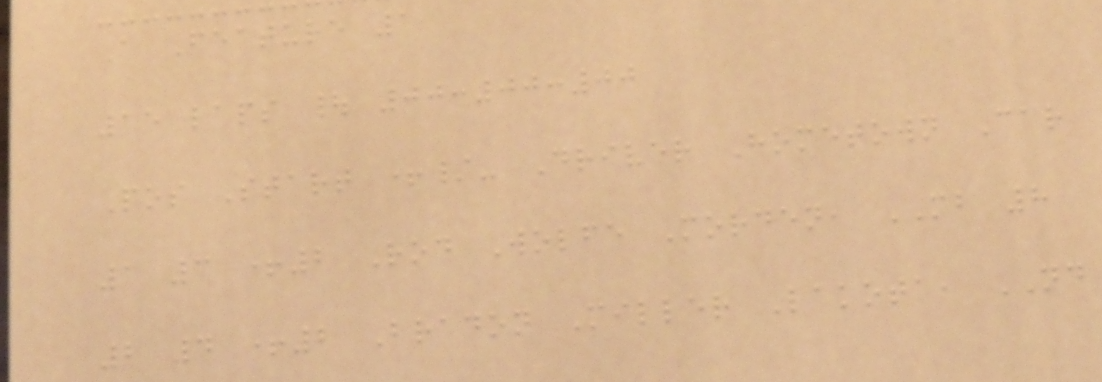A Feature 1
15 laps | 00:00:00
Pos Start +/- Driver Hometown Car
1 3 +2 Rod Wolfe Morden, MB 8
2 4 +2 Bradon Miller Lakota, ND
